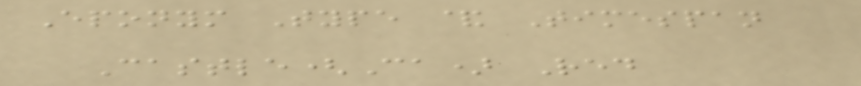Eponym Type & Timespan
Castle(Ca) Red
